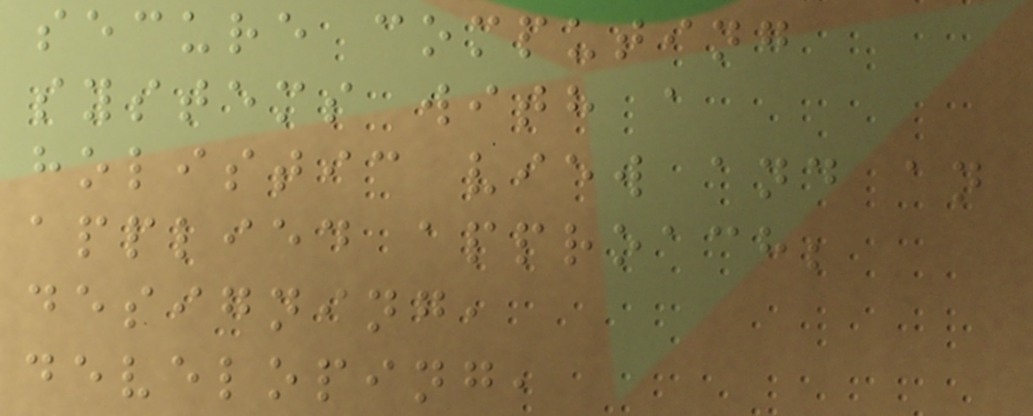secure computing
systems with a
holistic view and an
applied approach;
designing,
developing,
